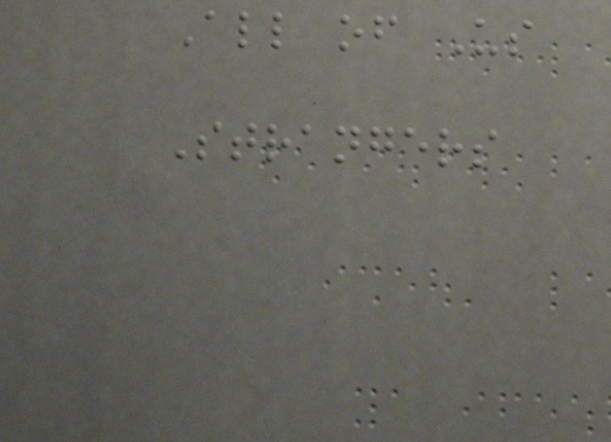All of Us
Strangers
